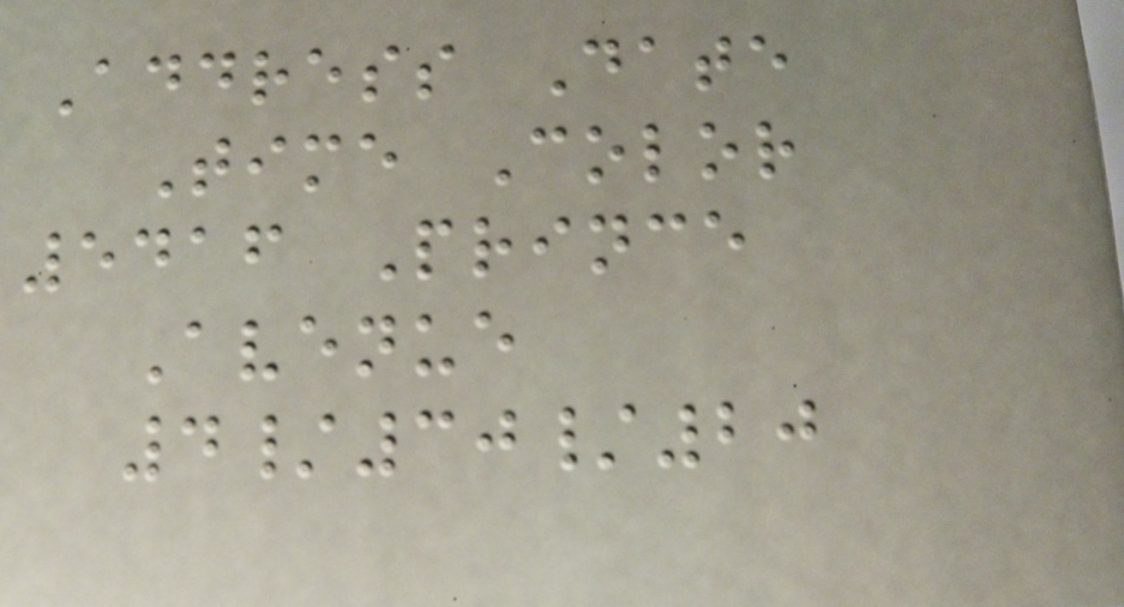Address Date
Time Color
5416 Prince
Avenue
4/30/20
